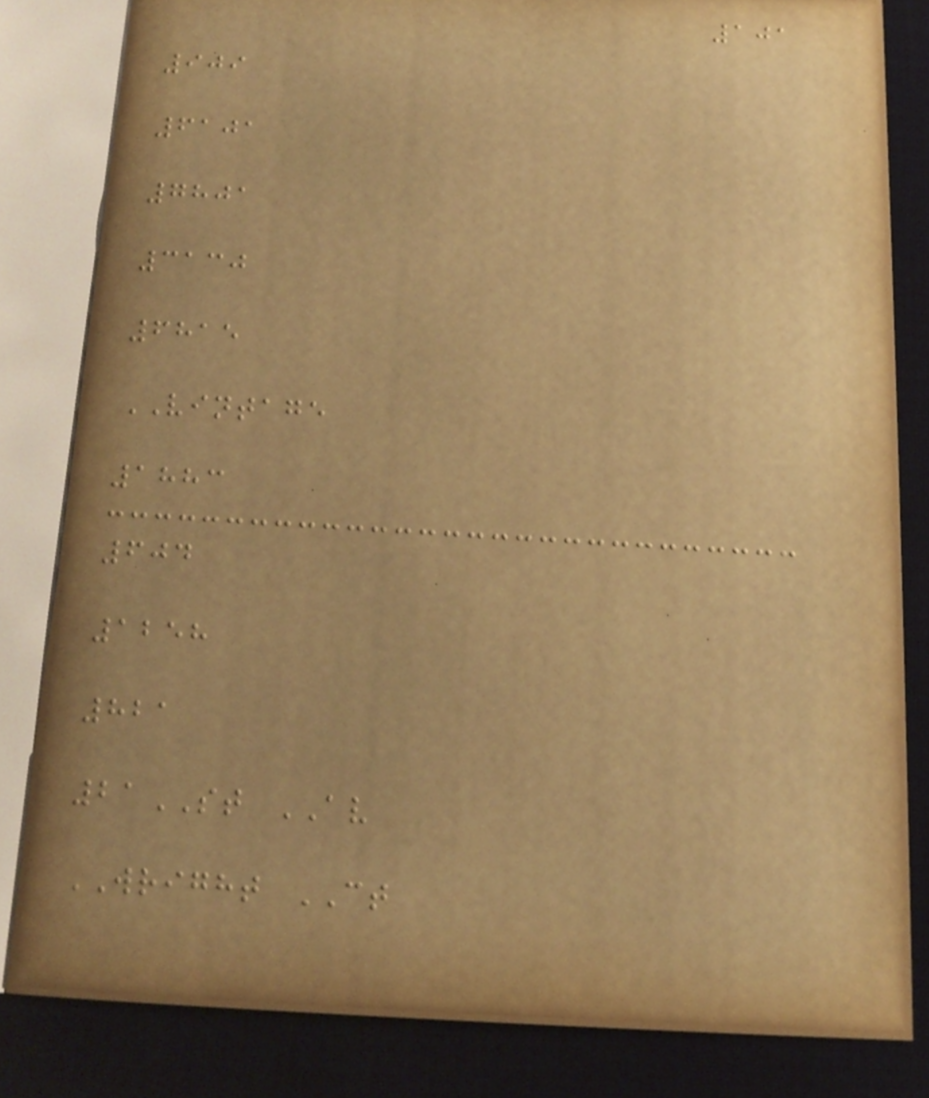101
909
6101
7801
3130
6815
VINTAGE
1883
604
1258
821
21ST AV
WRIGHT CT
